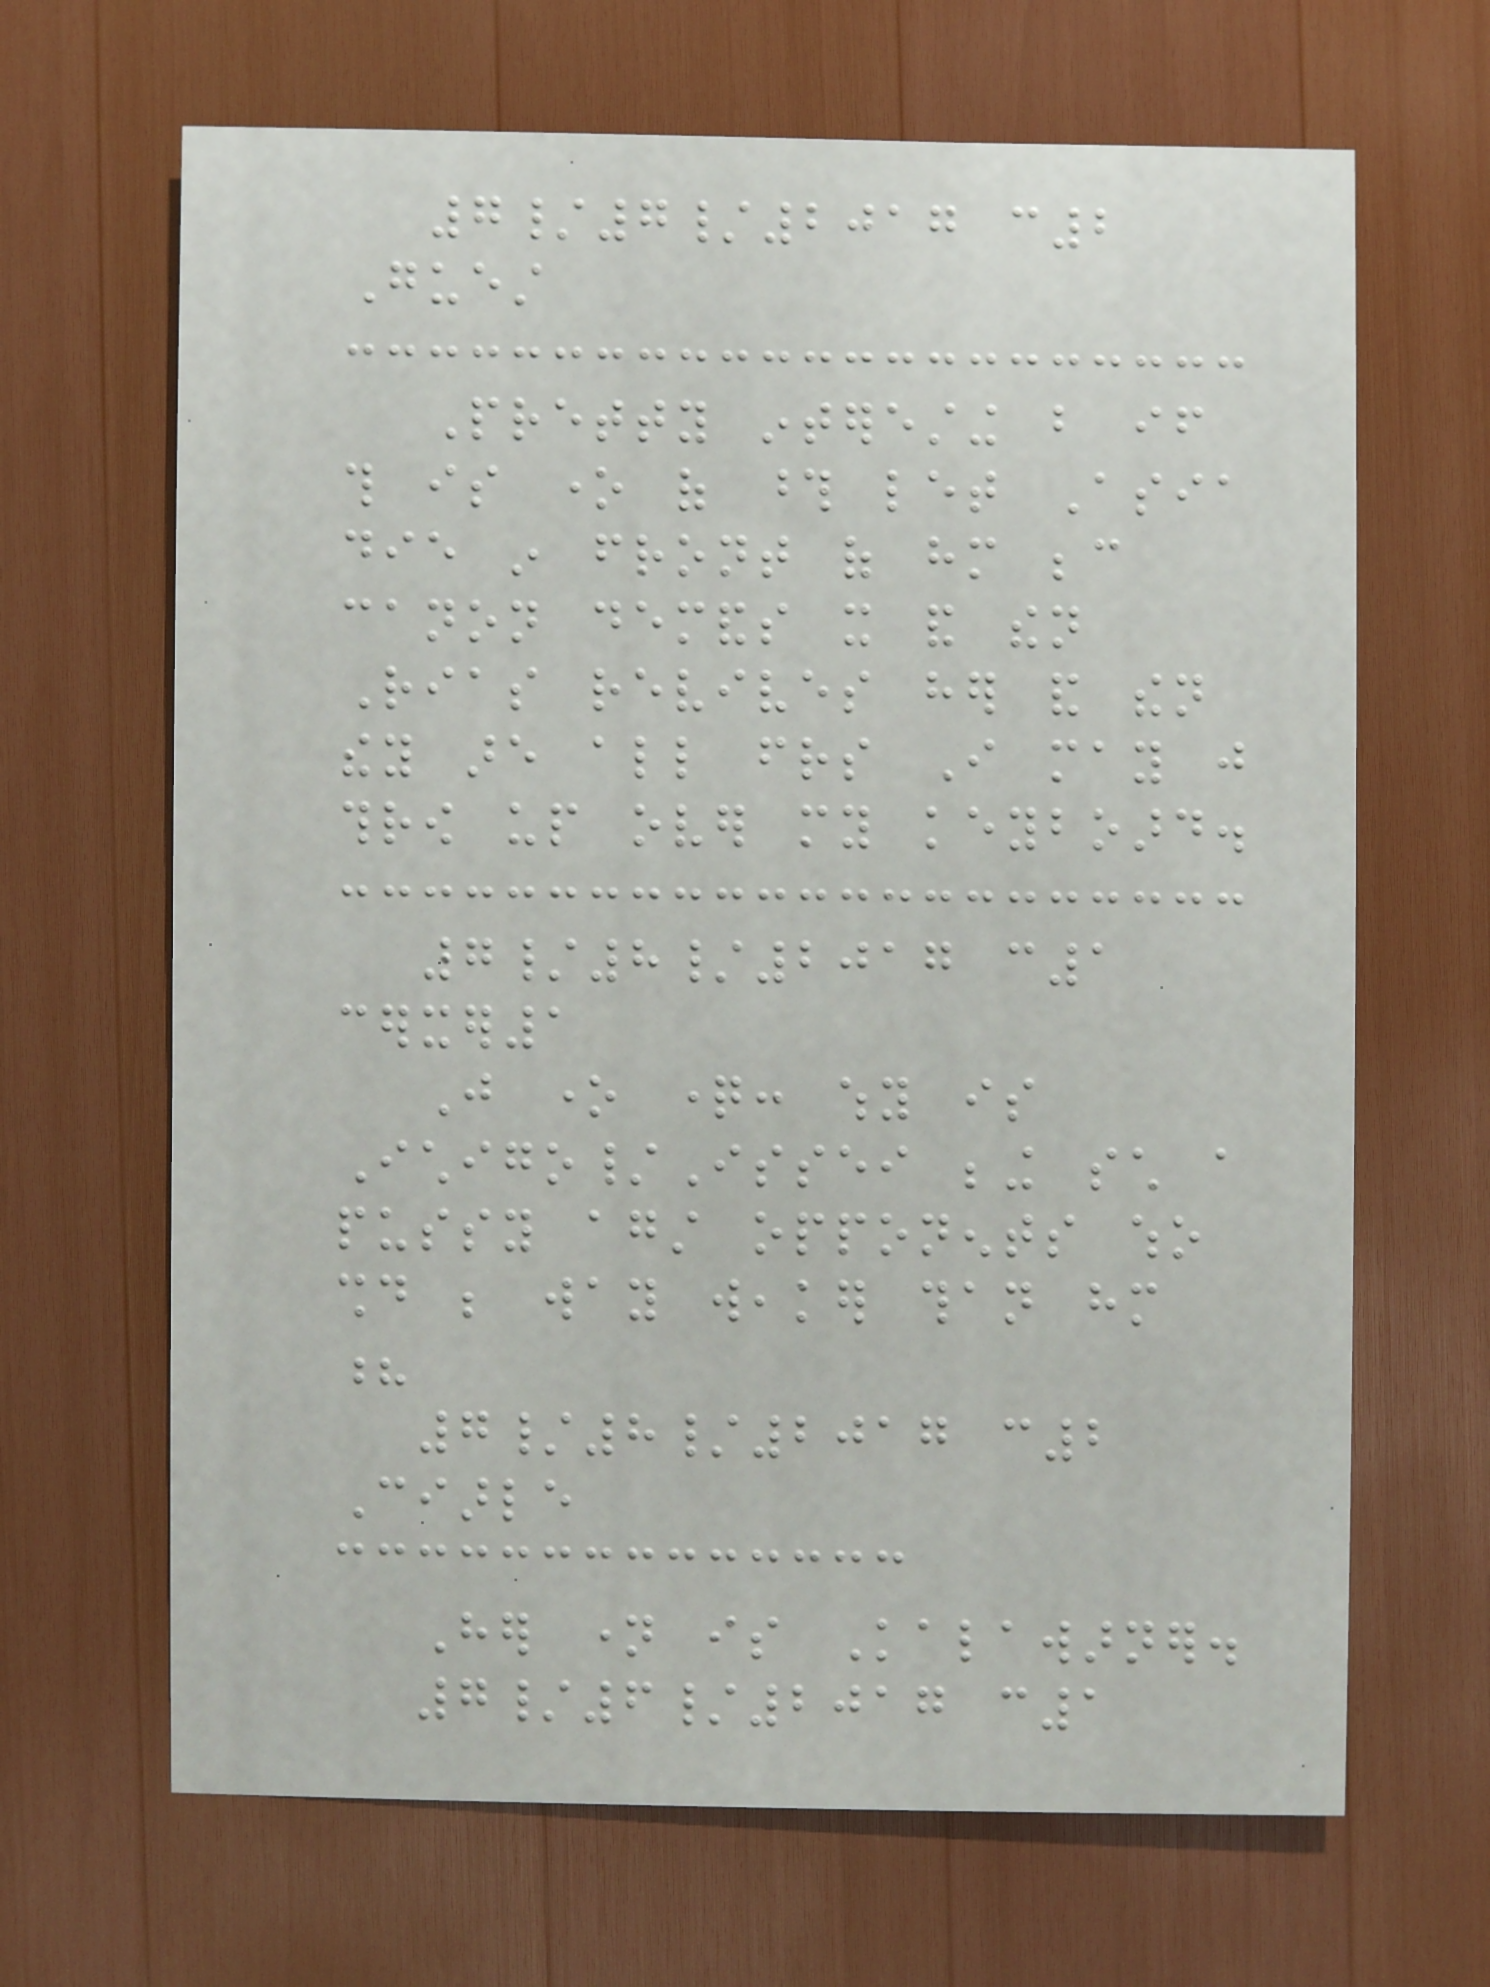7/7/2017 c2
Guest
Pretty interesting but if
this is one of those let Asia
die in front of him because
canon demands it and then
Rias revives her and then
they are all friends I may just
throw up over my keyboard.
7/8/2017 c1
cerxer1
Just one question: why is
Ichigo/Issei being such a
pussy against opponents who
should be way weaker than him
?
7/8/2017 c2
Ciarle
Her name is Kalawarner.
7/6/2017 c1
